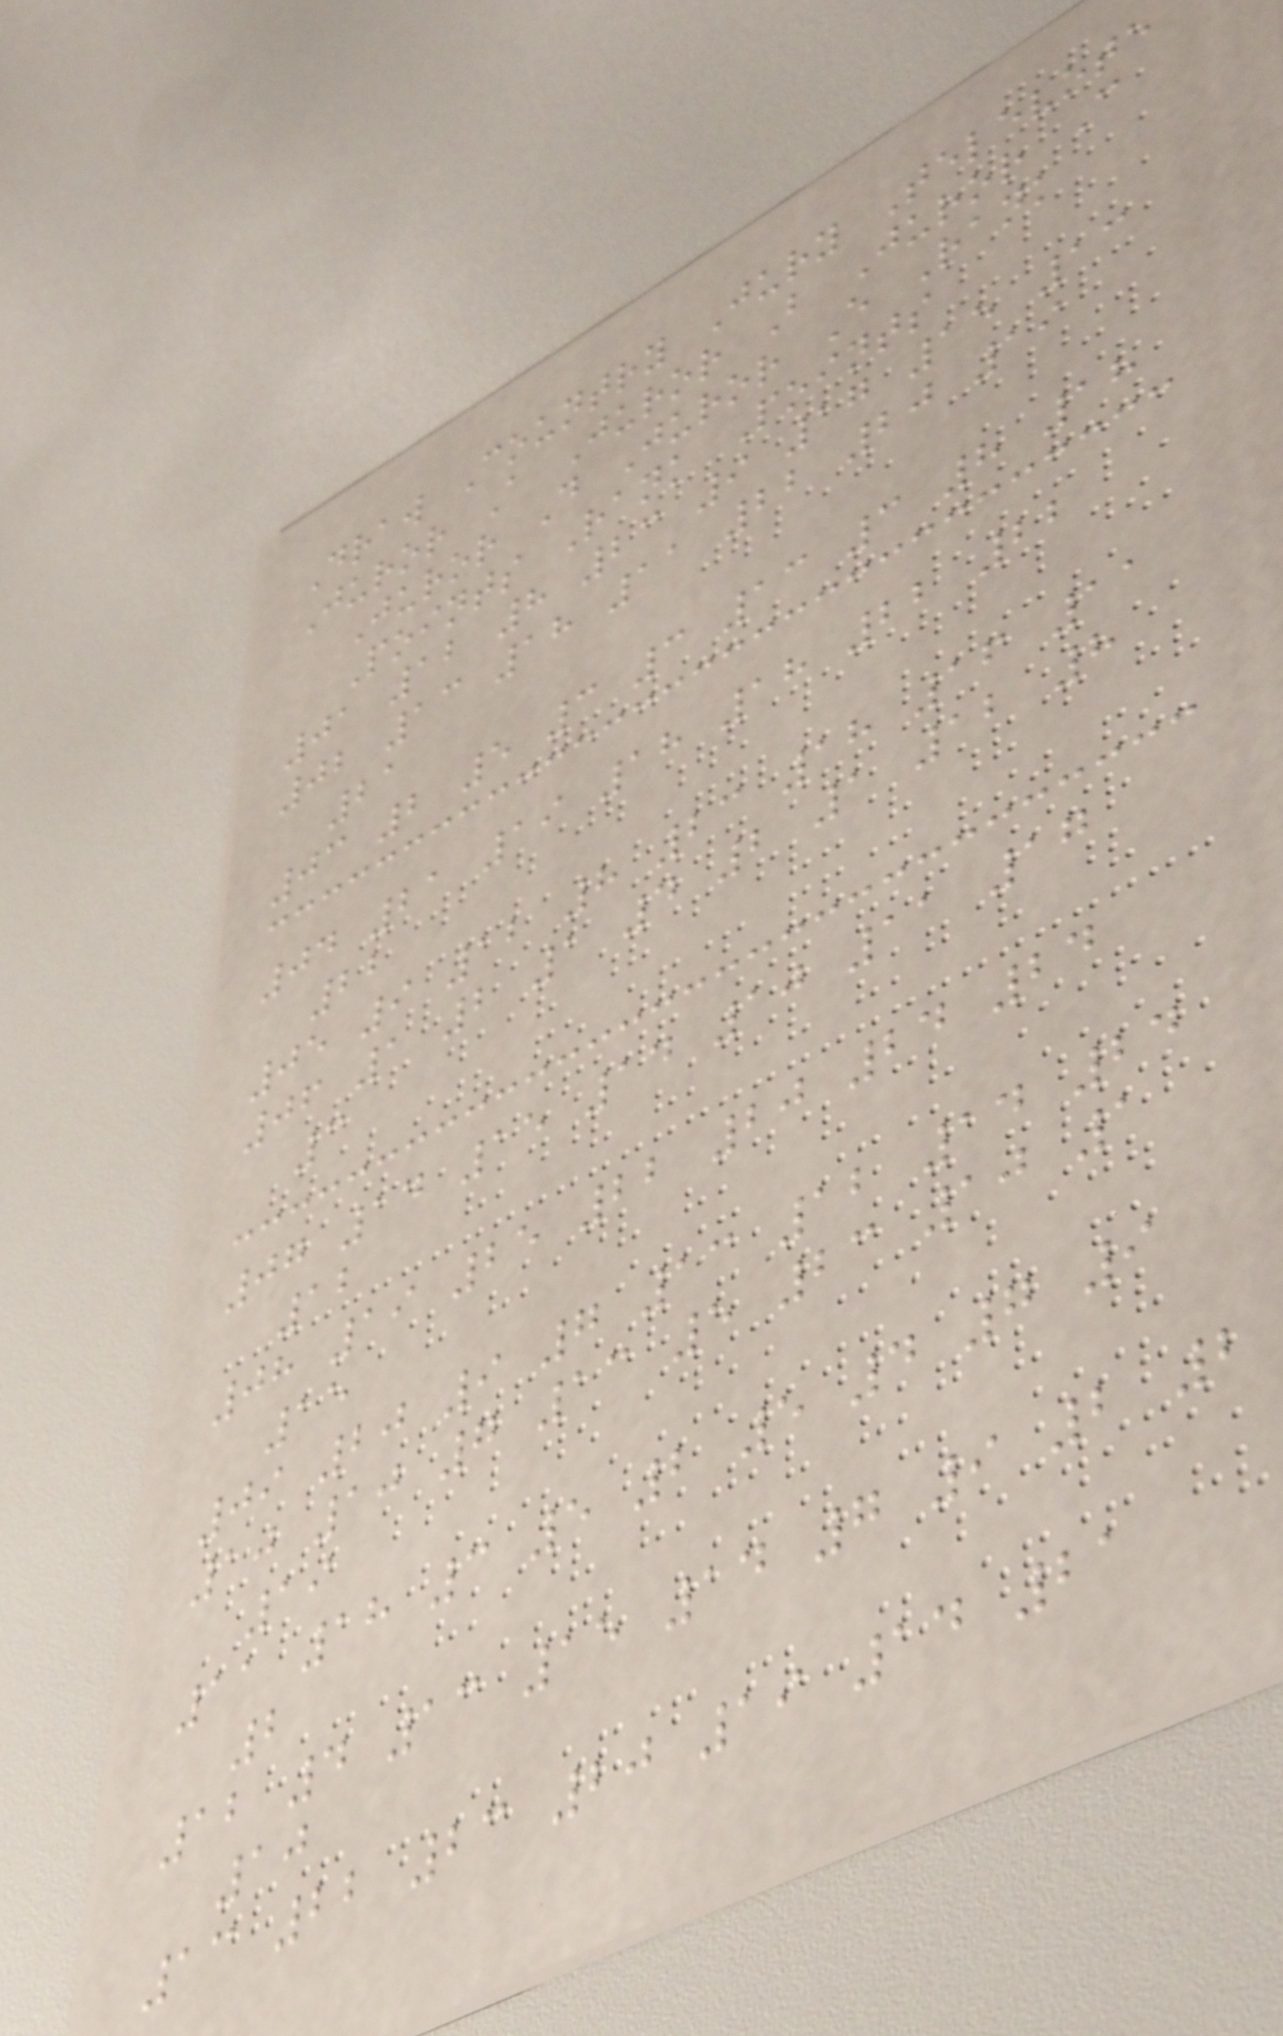Draw Country Jury Televote
Juror A Juror B Juror C
Juror D Juror E Rank
Points Rank Points
01 12 8 23 9 17 15 13
02 13 18 11 22 20 19
21
03 2 5 3 3 13 3 8 18
04 21 19 18 18 22 22
22
05 9 12 8 23 18 16 11
06 1 2 1 4 2 1 12 8
3
07 14 15 14 10 11 17
12
08 19 25 22 20 24 24
15
09 20 9 7 13 12 14 24
10 10 7 13 5 23 10 1
19
11 18 3 5 2 5 4 7 9
2
12 4 13 15 14 7 9 2 2
10
13 22 23 20 19 14 21
